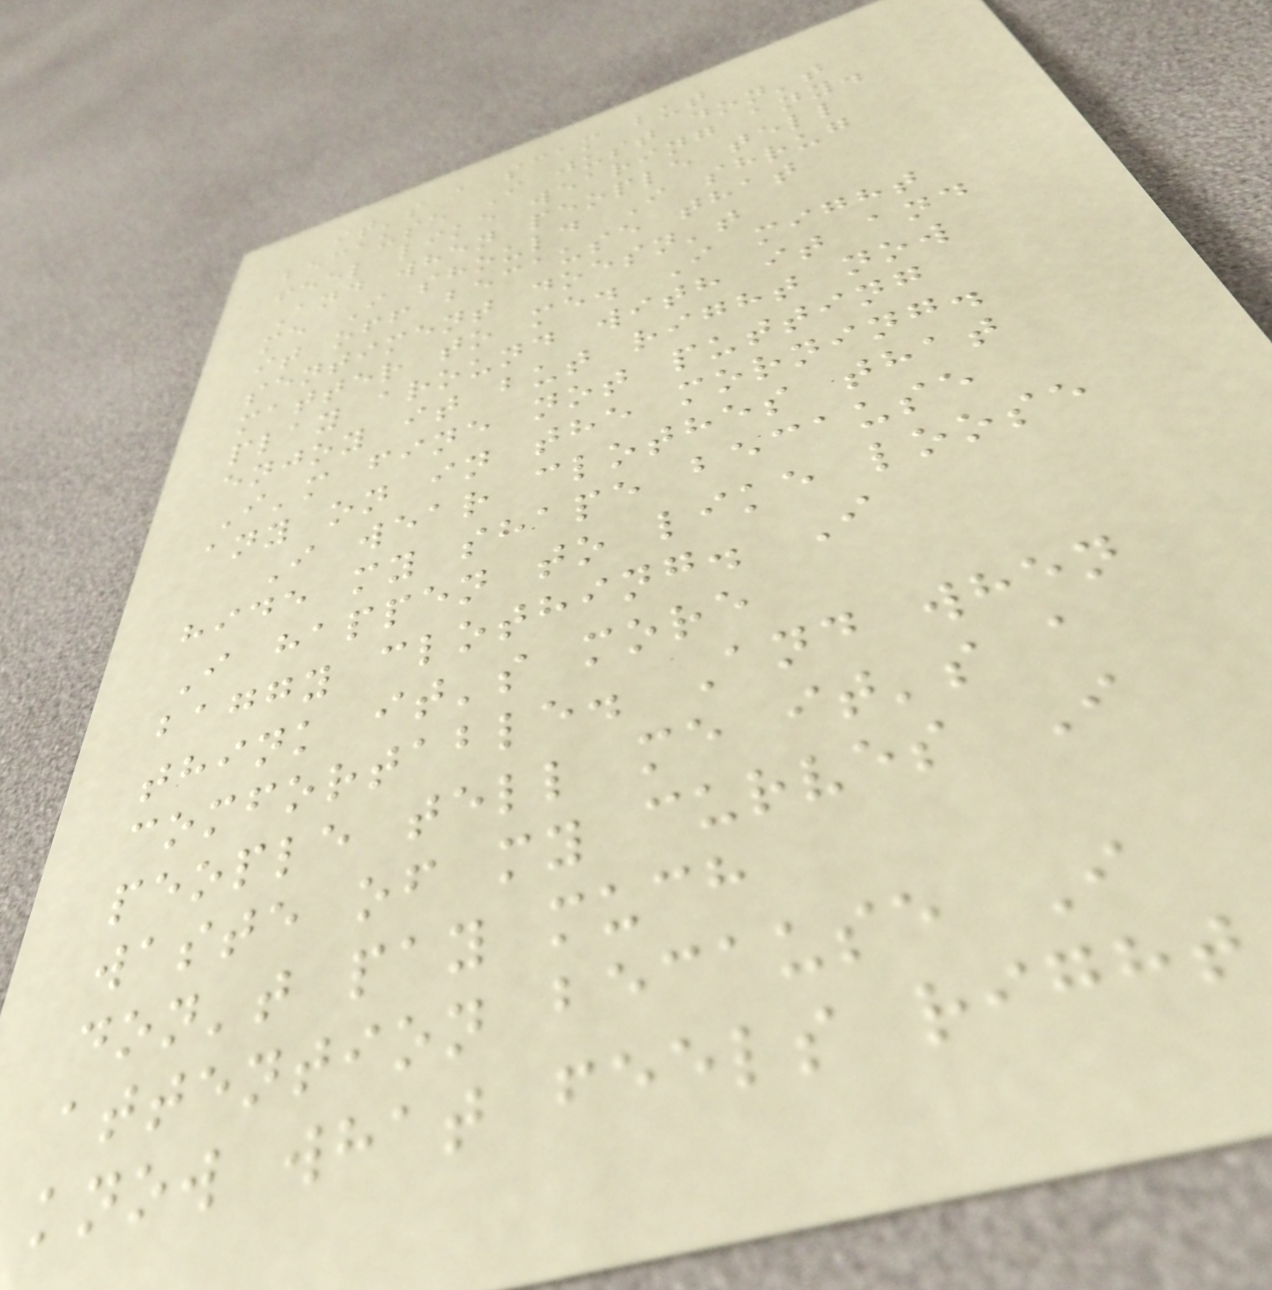it's a scam but
because I just don't
feel like wearing any.
And when people tell
me I should I shrug
it off because that
sentiment doesn't
matter to me. I might
play around with it and
enjoy it but right now
I'm fine not putting
any on in the morning.
I wear clothes that
hide my shape because
I happen to like loose
baggy clothing. I
think it's more
comfortable. And when
people tell me it's a
waste of my curves I
don't pay much
attention because I
know what feels right
